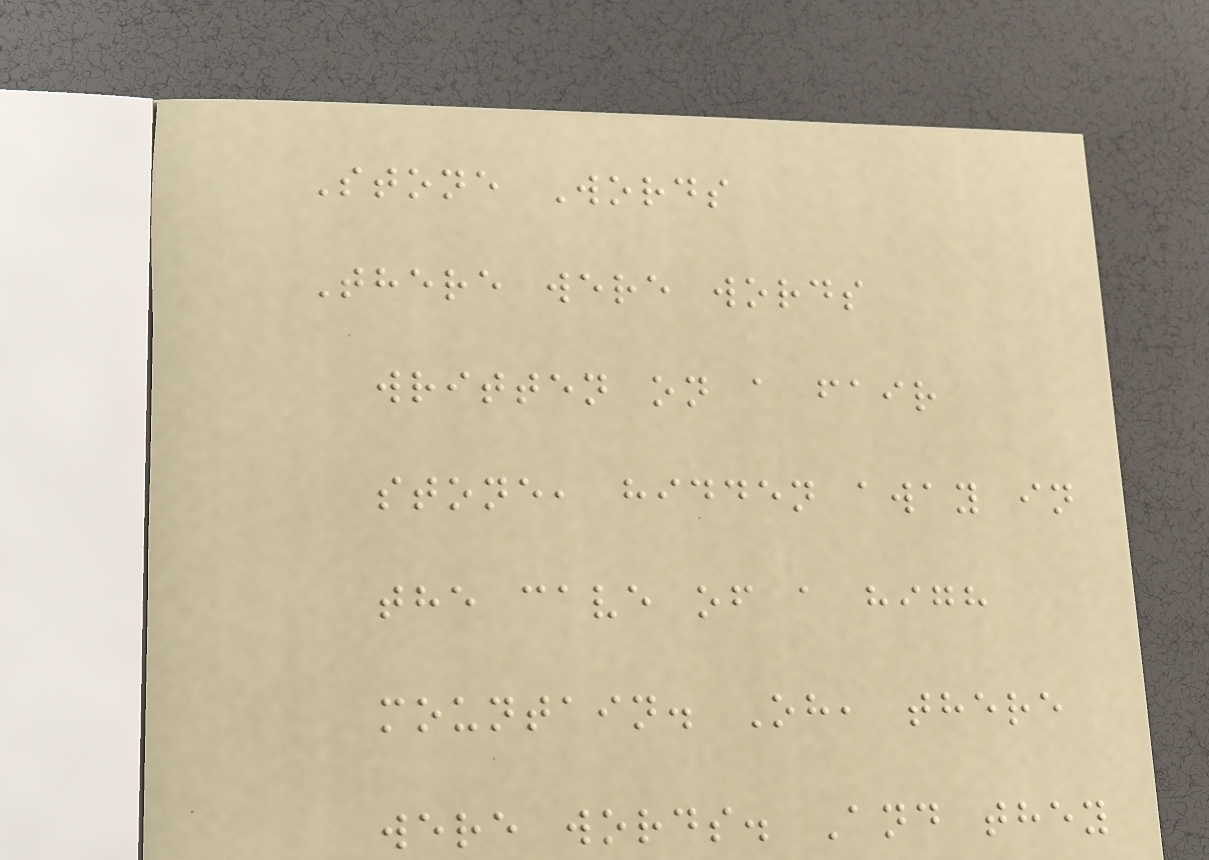Stone Words
There were words
written on a fair
stone, hidden away in
the cave of a high
mountain. Oh, there
were words. And they
